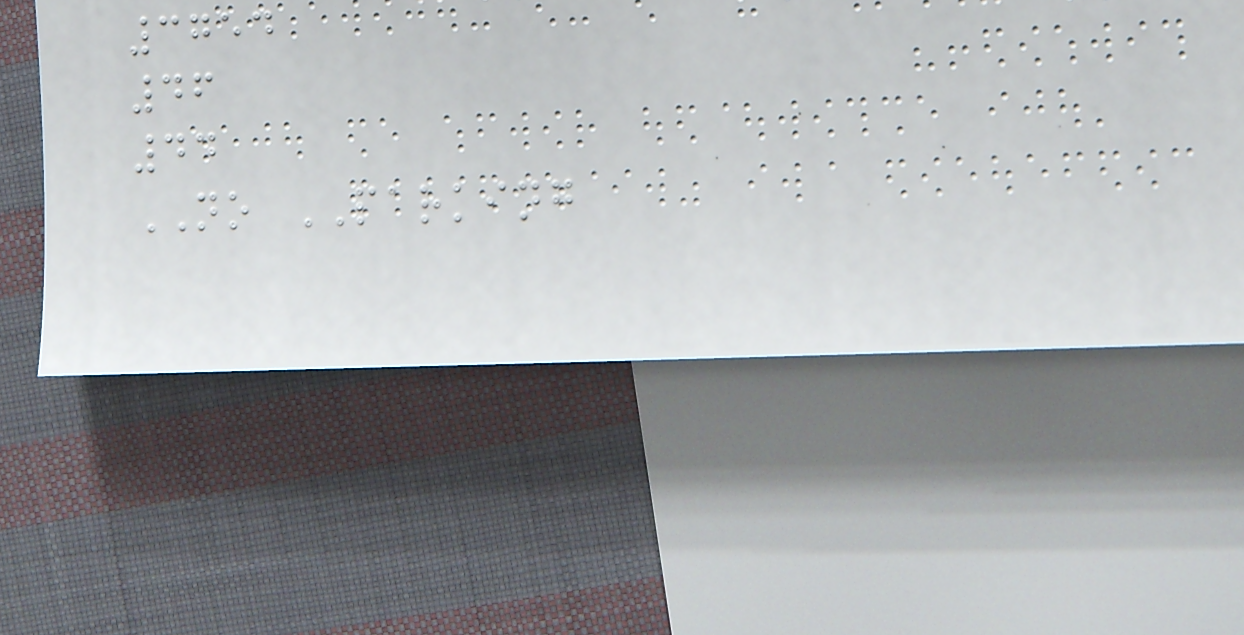3754
46
44
NO PARKING
